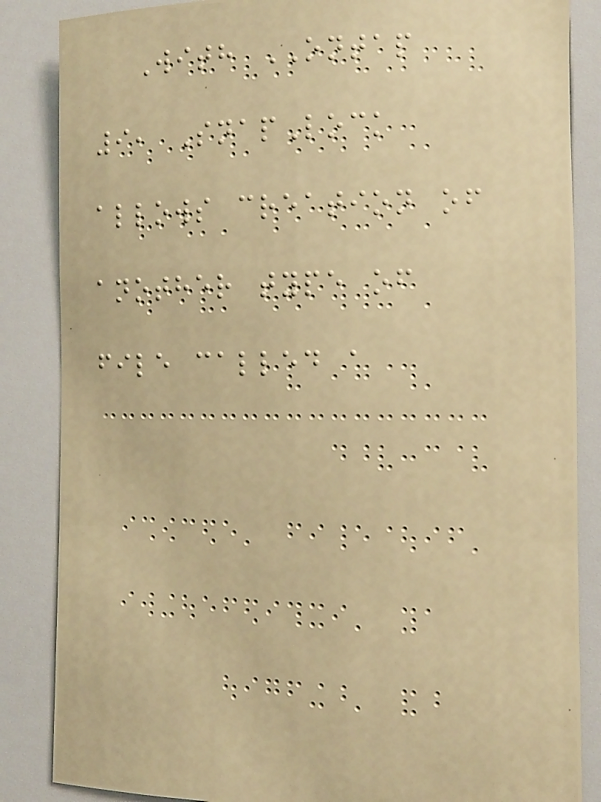With ONTAP
9, SnapLock
allows creation of
another type of
file called a
